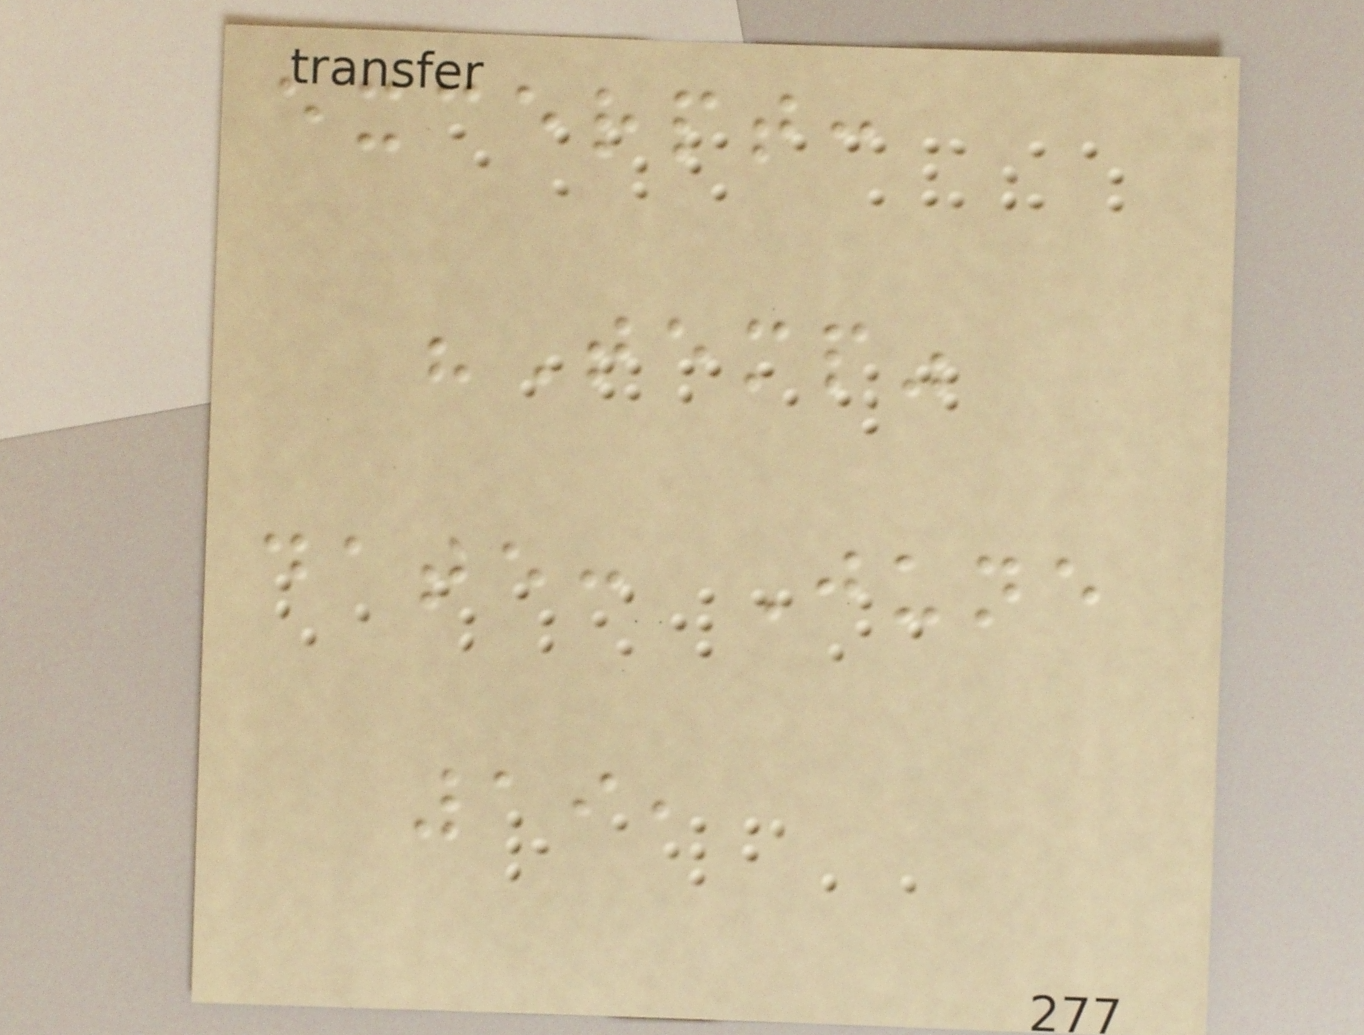excerpt:
"Temp"
date: June
19,
